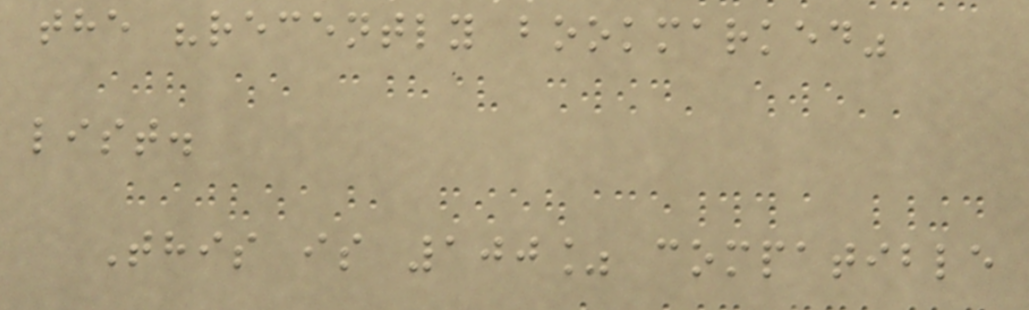the "recently bookmarked"
list.
This is 100% compatible
